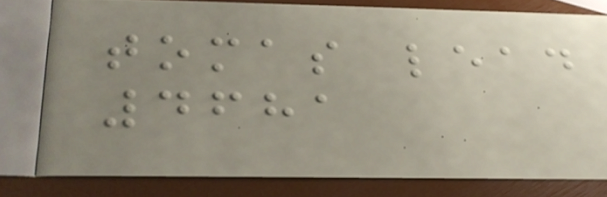tomas lead
4681
